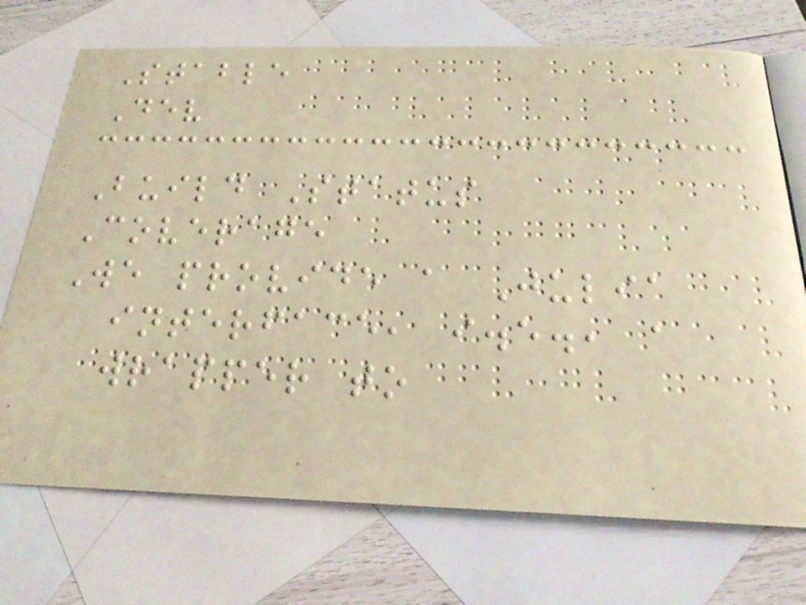Stable
Dev
Build Status
Coverage
We provide a Julia
interface, i.e., a
wrapper to
